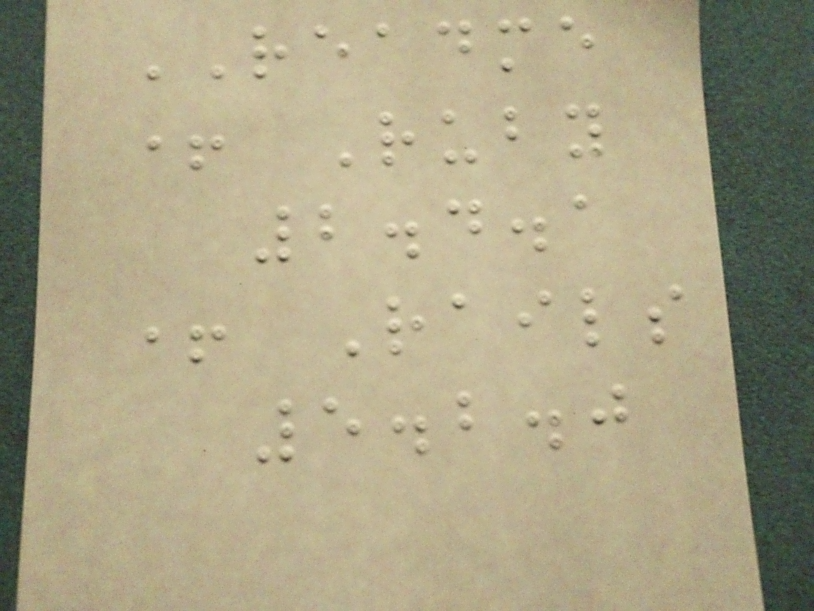README
+ Ruby
2.4.1
+ Rails
5.2.0
